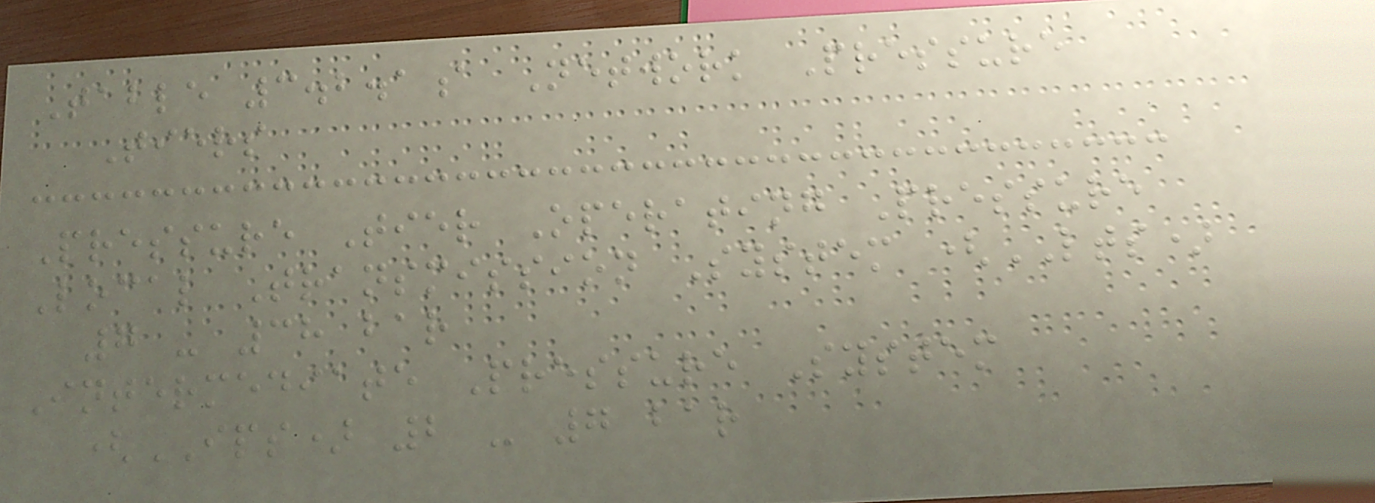Table 3.2.1a Network Pressure
Tiers
Pressure Tier Operating Pressure
Local Transmission System (LTS)
7 - 38 bar
Intermediate Pressure System
(IPS) 2 - 7 bar
